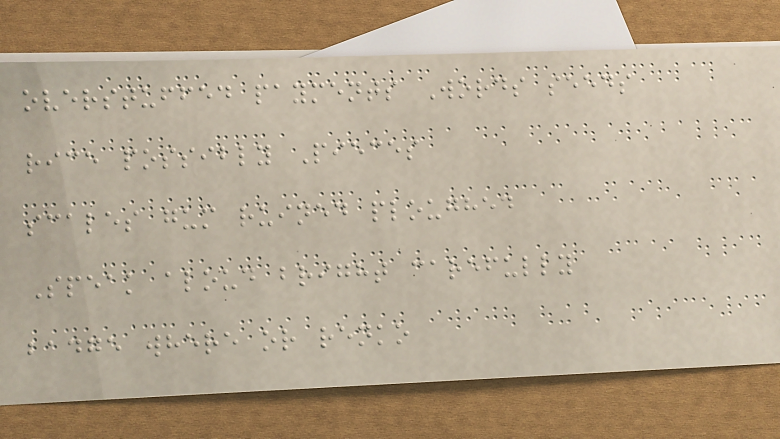overstuffed payments Words seeds
rice possibly Pieces
scales gum ruined ploughed
Speak aloud bright carefully
badge where or renko
